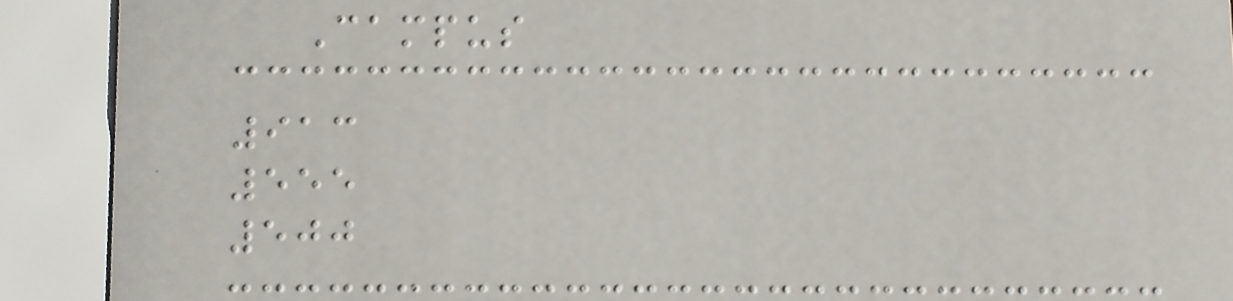Campus
913
555
500
